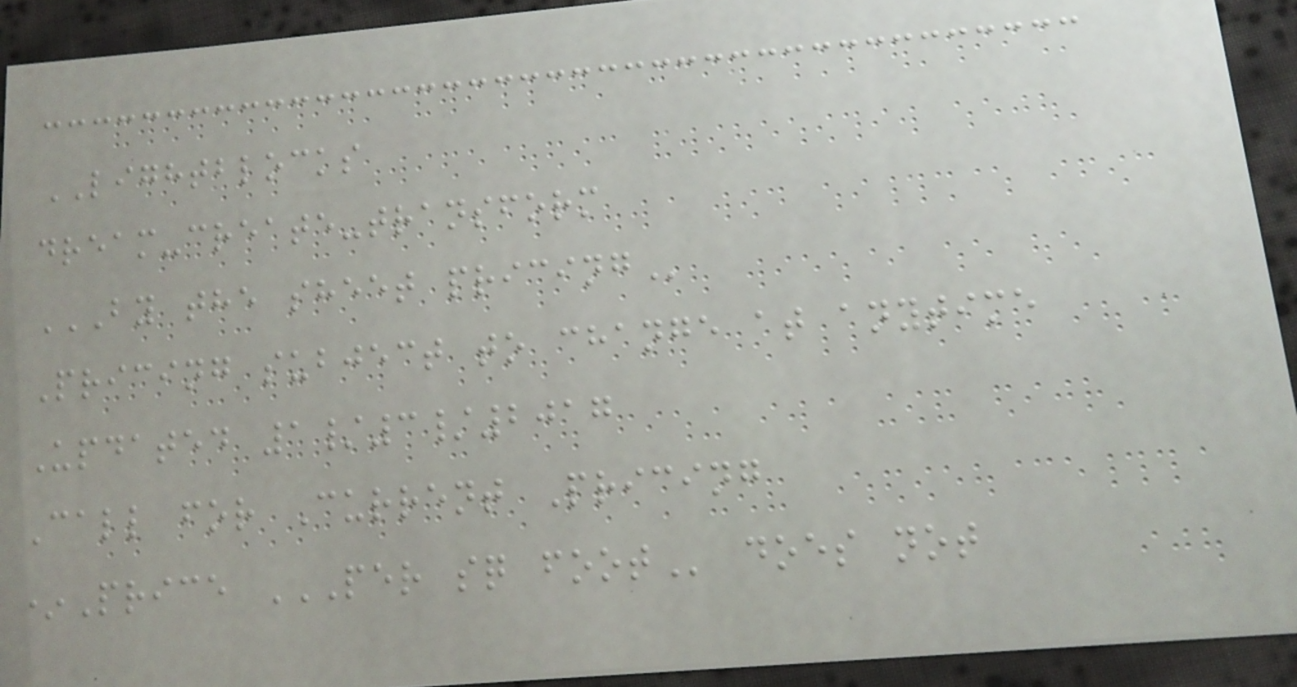LIGHTBLOCKS
dream-create-transform
BY THE SHEET PRICING
Pricing subject to change at anytime
Updated 1/3/2017
Call for Current Pricing
*Price PER SQ FOOT does not
